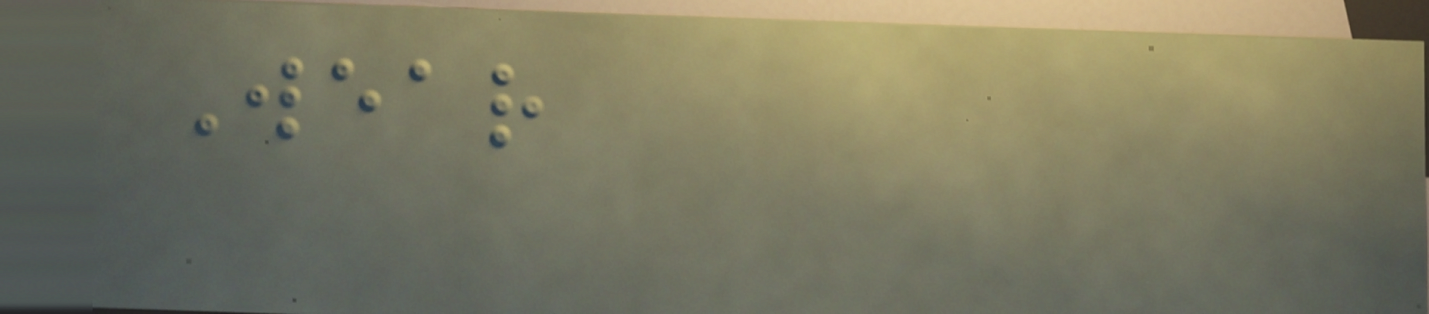Wear
